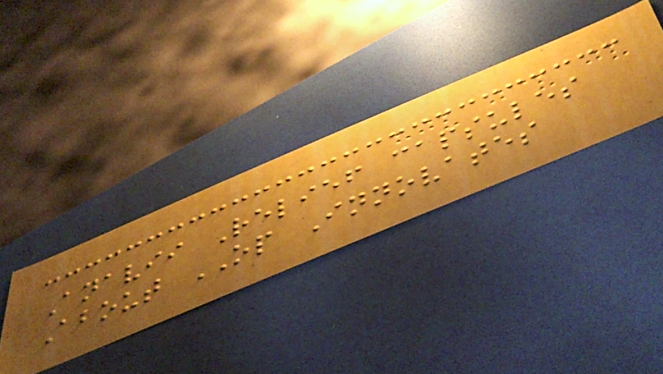Anavii Relief capsules
About OP Innovates
